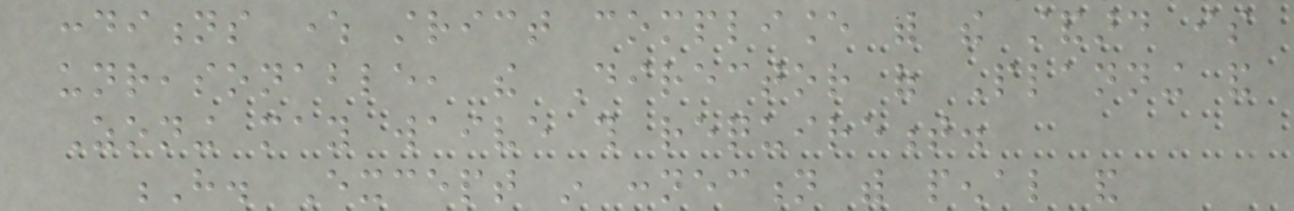conditions where strict compliance with the standard is
unreasonable, the Director of Planning and
Zoning may waive this requirement.
H. Except in connection with penal and
